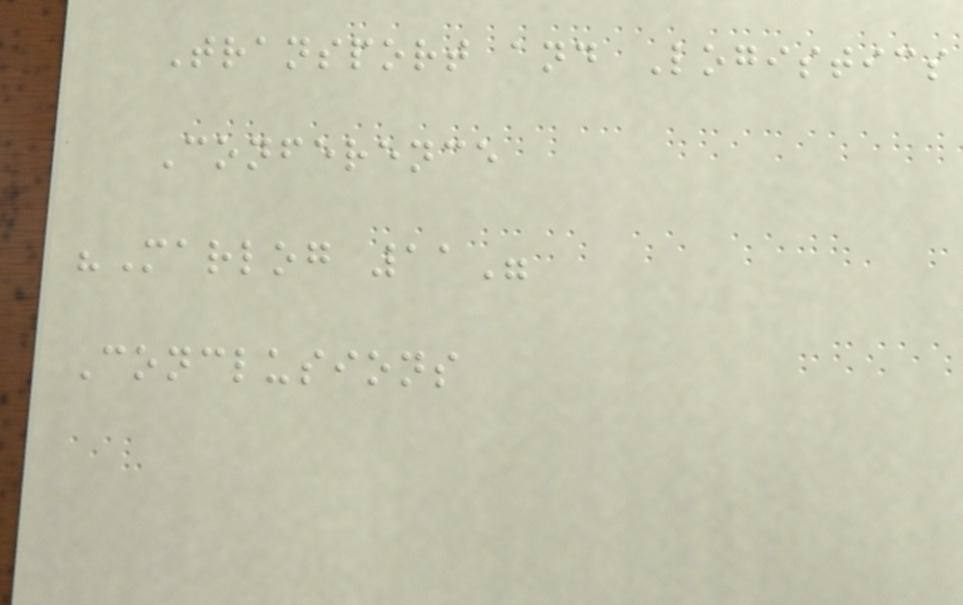Transport and Logistics
Conference
"Marlog 11"
Conclusions
